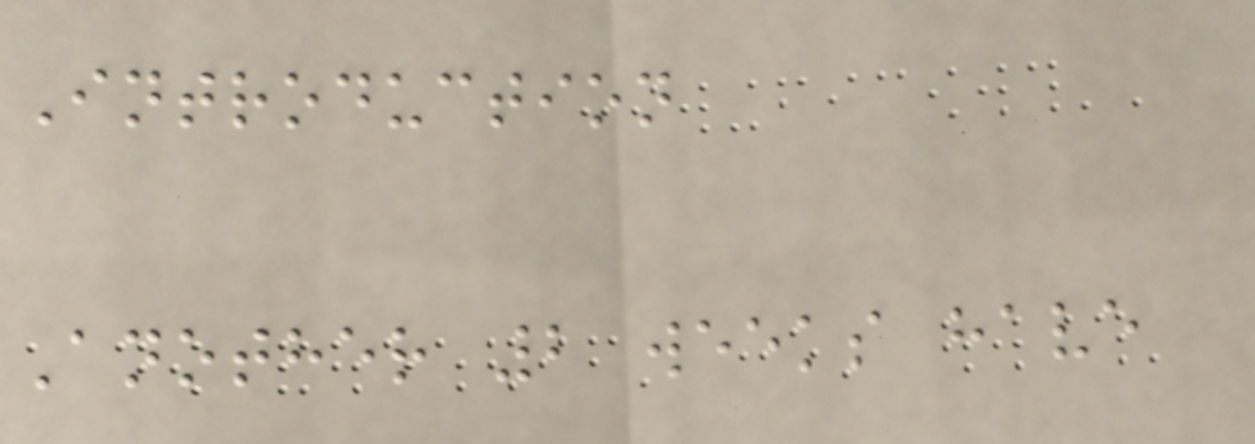Introduction
Another 2 weeks have
